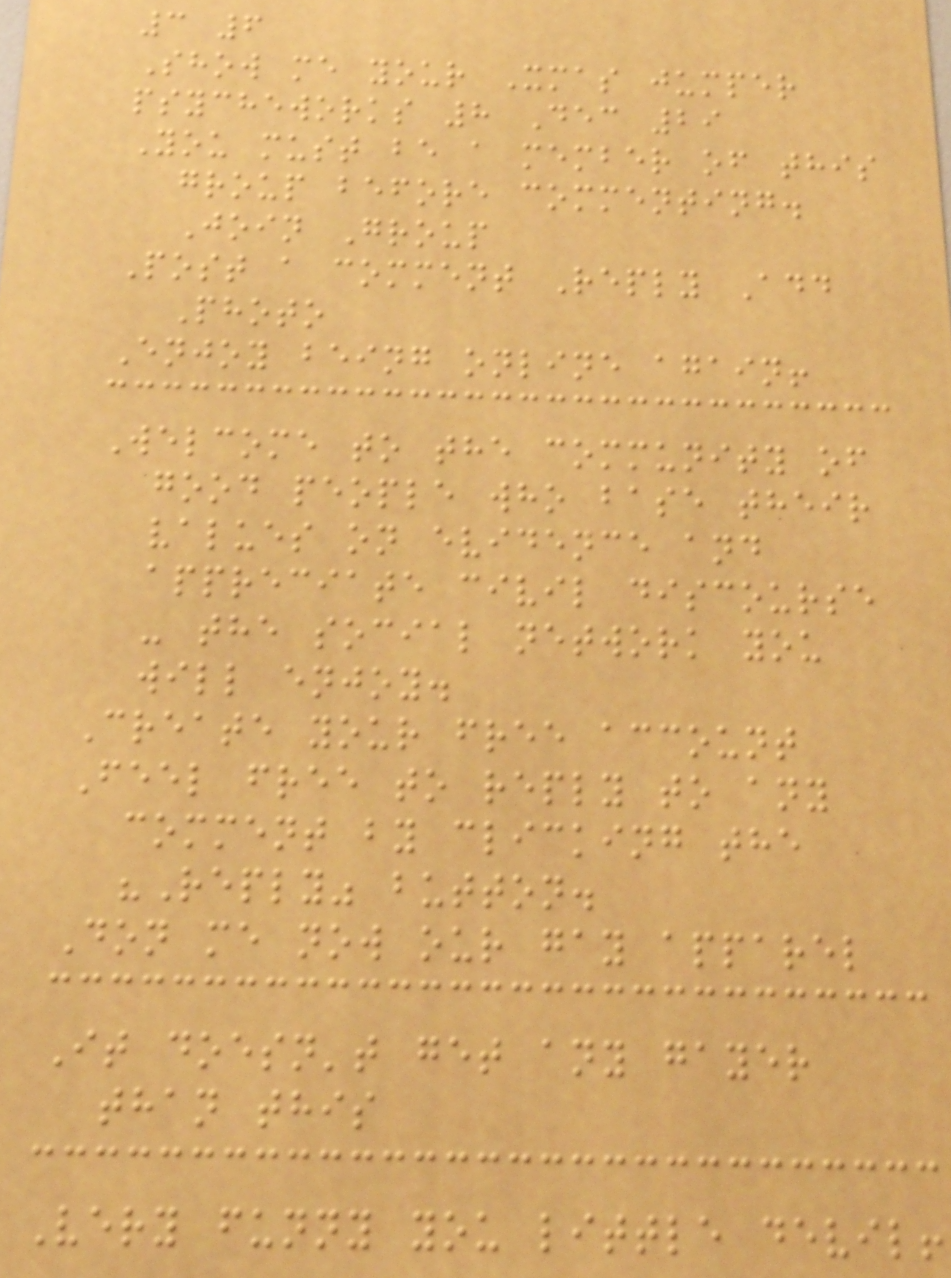3 6
Show me your Xmas jumper
psycheworks 8 Dec 29
You must be a member of this
group before commenting.
Join Group
Post a comment Reply Add
Photo
Enjoy being online again!
Welcome to the community of
good people who base their
values on evidence and
appreciate civil discourse
- the social network you
will enjoy.
Create your free account
Feel free to reply to any
comment by clicking the
"Reply" button.
Don me now our gay apparel
It doesn't get any gayer
than this
Very funny you little devil!
